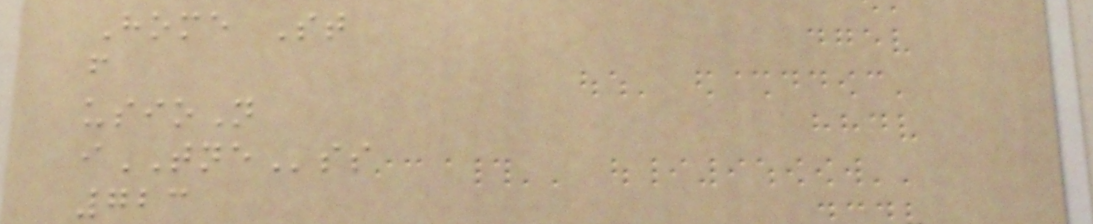Home St
f
usioN
iTNEss
723
